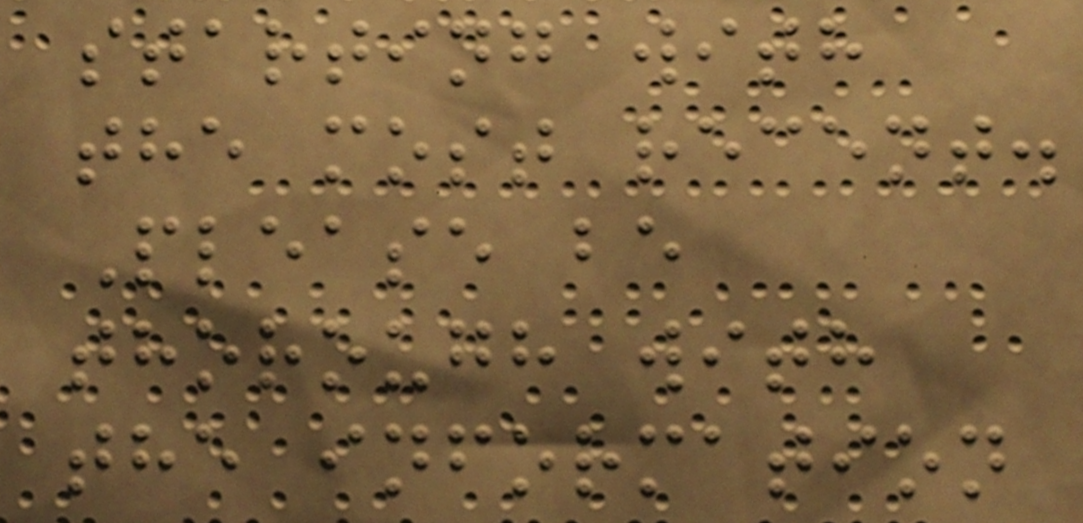starting with
the most recent.
Please be
thorough with
the information
